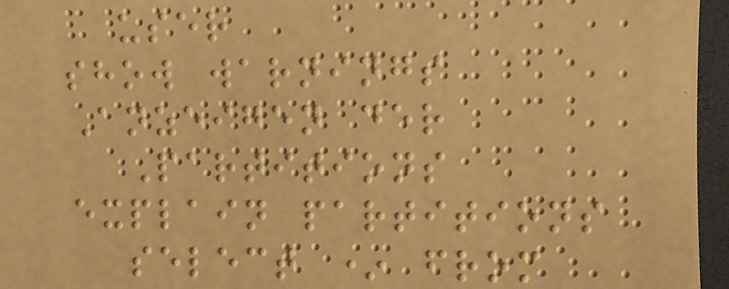user
show warnings
Anzeigen der
Partitions
explain partitions
select * from
